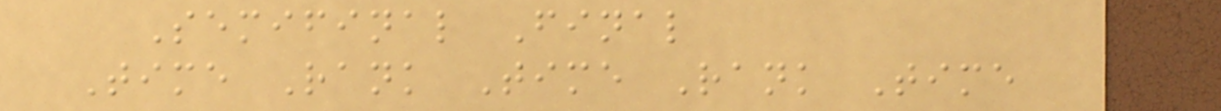Semifinal Final
Time Rank Time Rank Time
